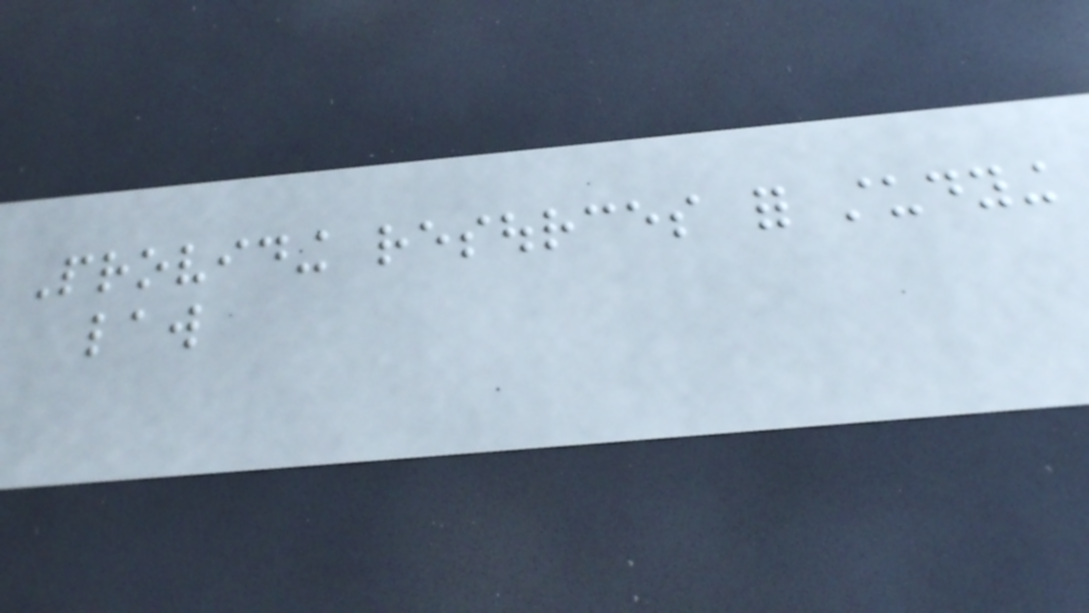Providing resources for studying
law
